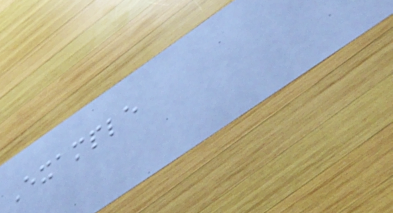Example
